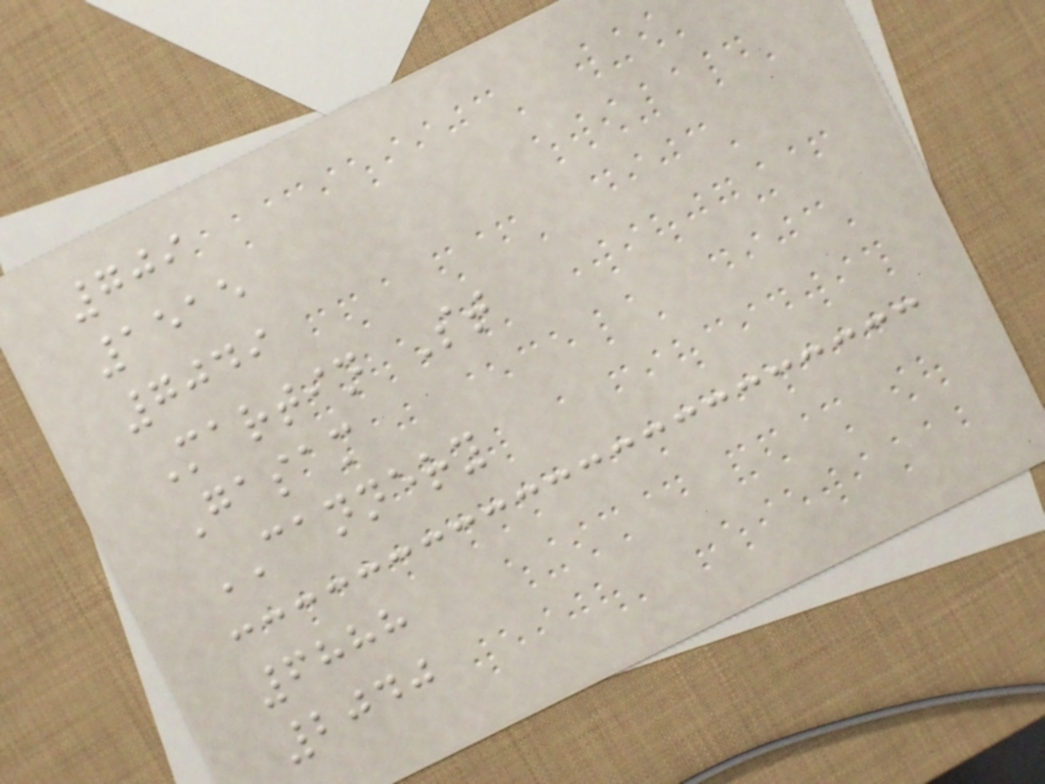709
1515
7049
Martin St
Gasam
CANNERY
6888
2040
